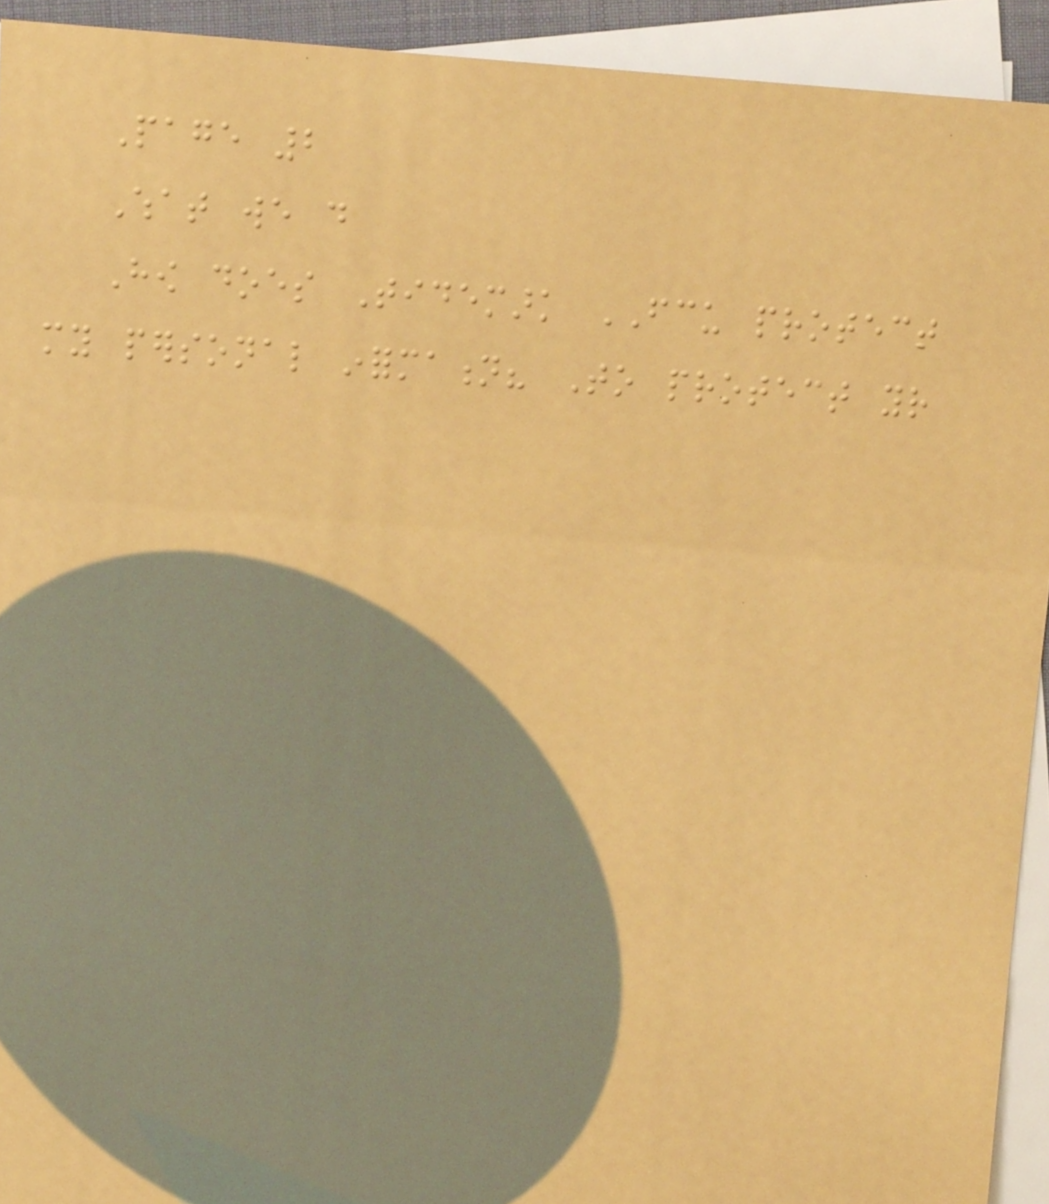Page 2
What we do
How does Tidemark FCU protect
my personal information? To protect your
